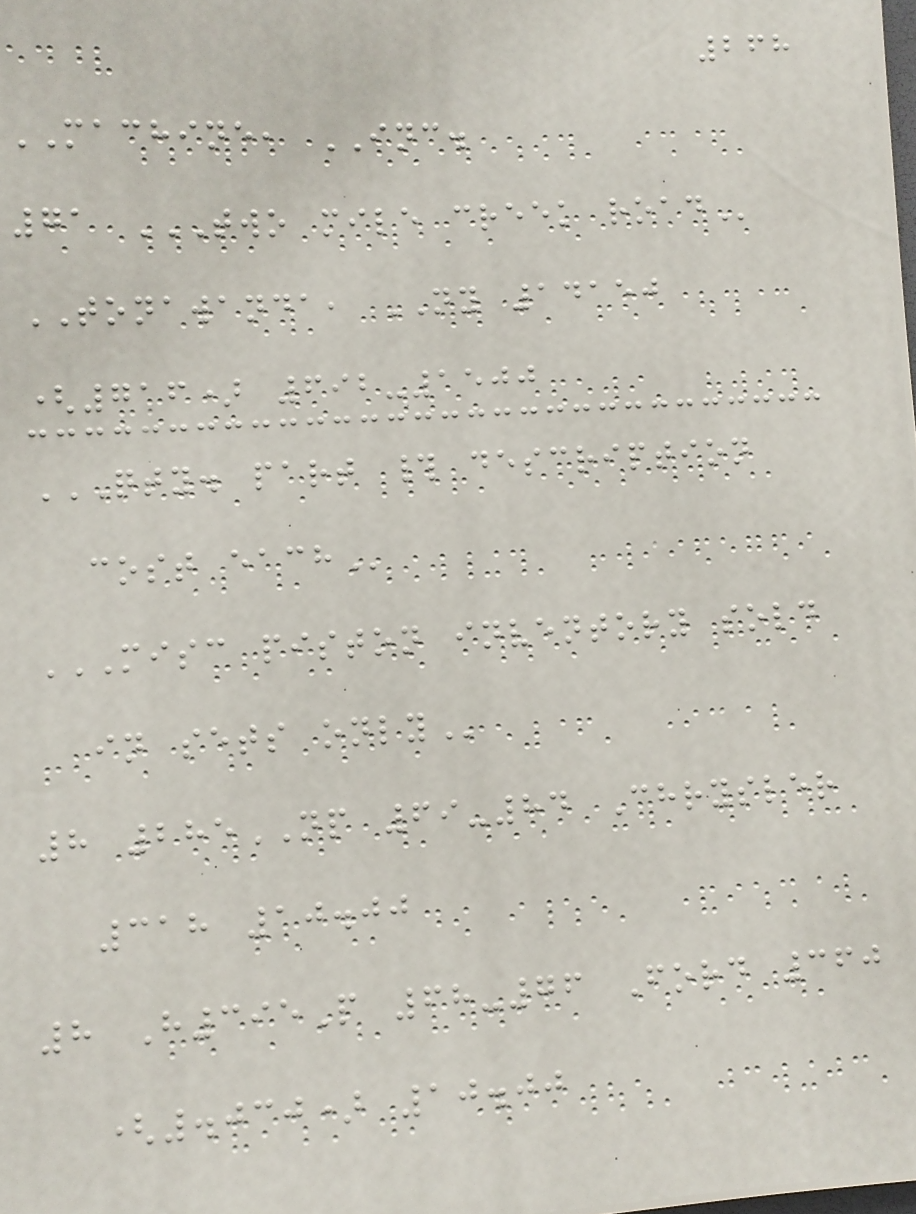268
MACHINE, INC.
71 TWO MILE CREEK ROAD
TONAWANDA, NY 14150
(716) 692-1500
QTY. PART # DESCRIPTION
COST EACH
MISC PISTON INVENTORY SOLD
IN SETS ONLY
8 285NP 69-84 Chrysler
318 10.00
8 H395P 68-76 Ford 360
(.030) 10.00
